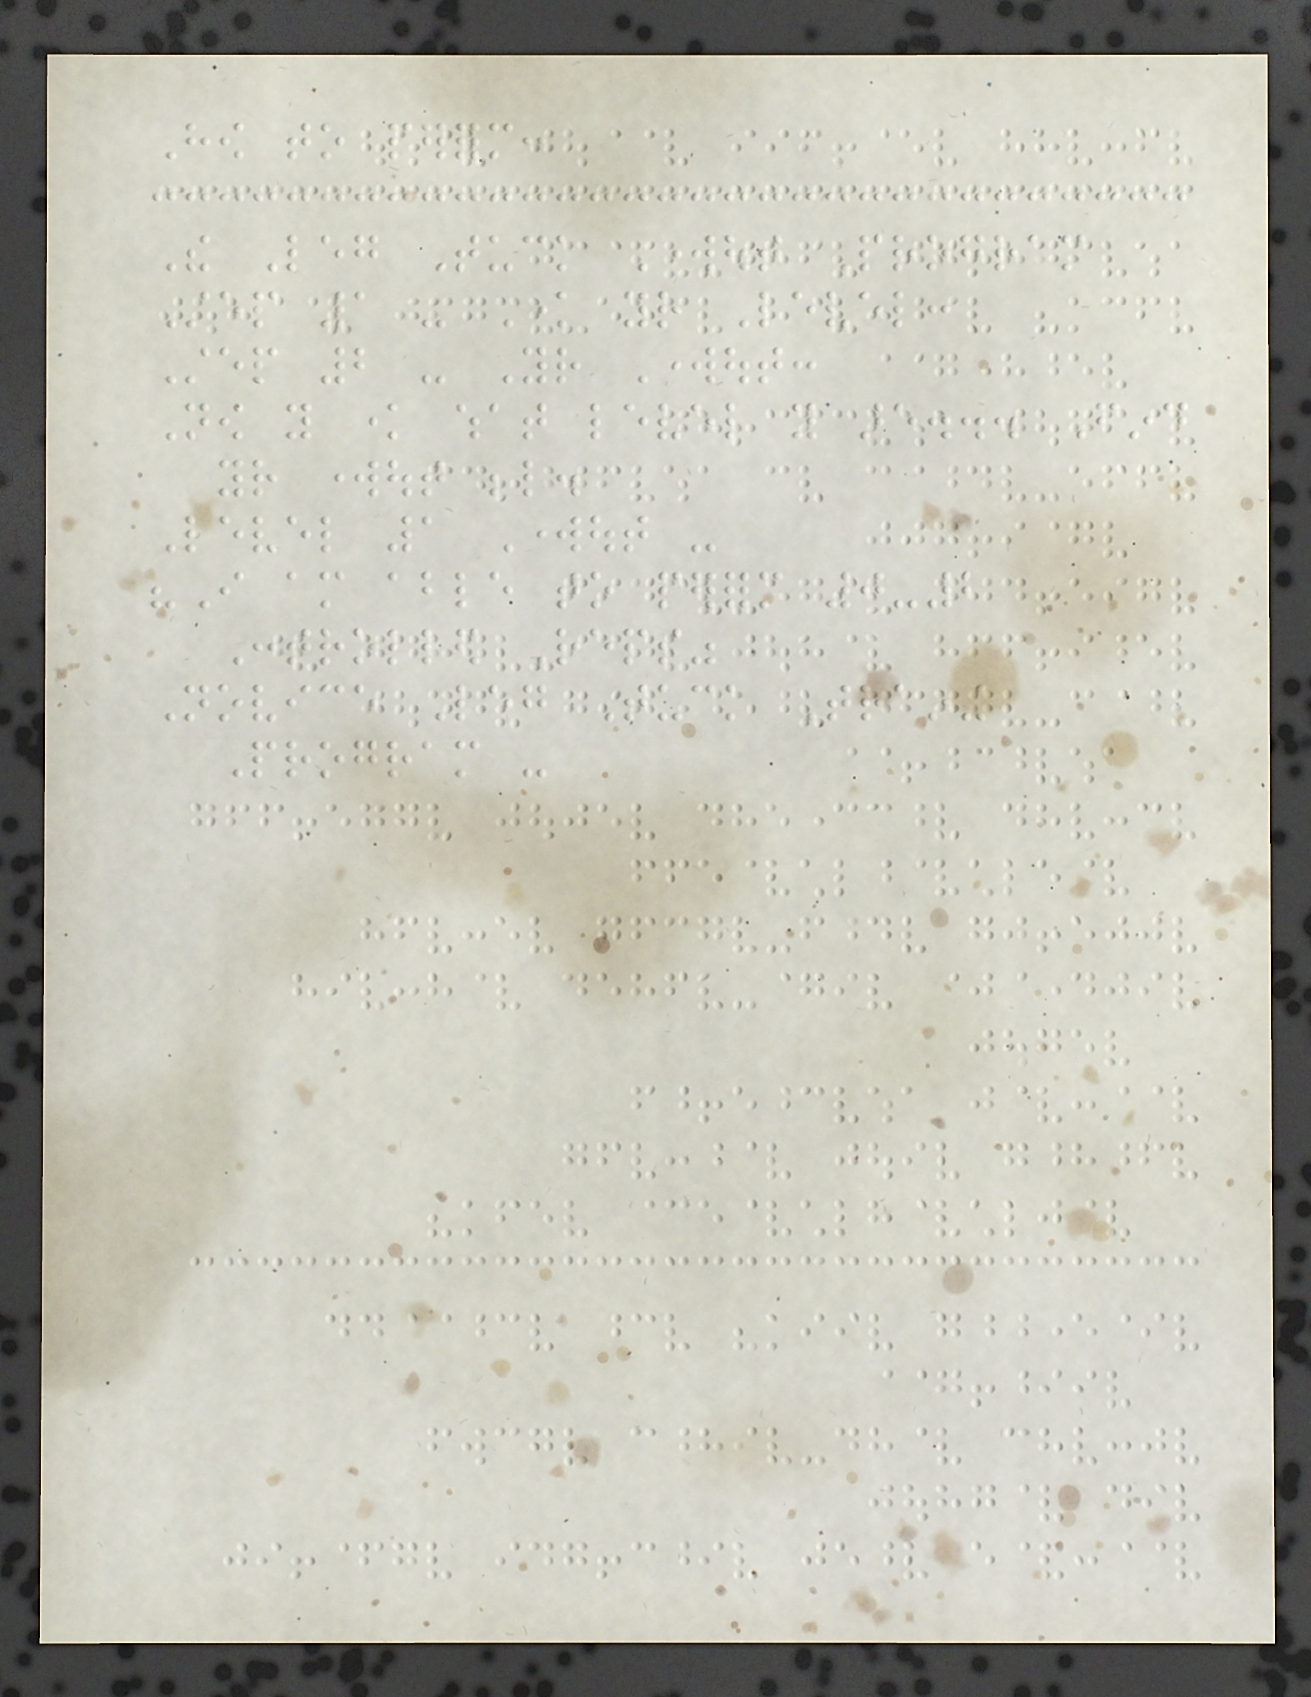How to perform:
The Leg Tuck Workout Program
Step 1 - Know your Level:
Step 2 - Your Workout:
Now you know what level you are... Find
your workout below.
Level 1 Workout -
"I am able to perform 0-2
Controlled Reps"
Novice Leg Tuck Training
Program -
